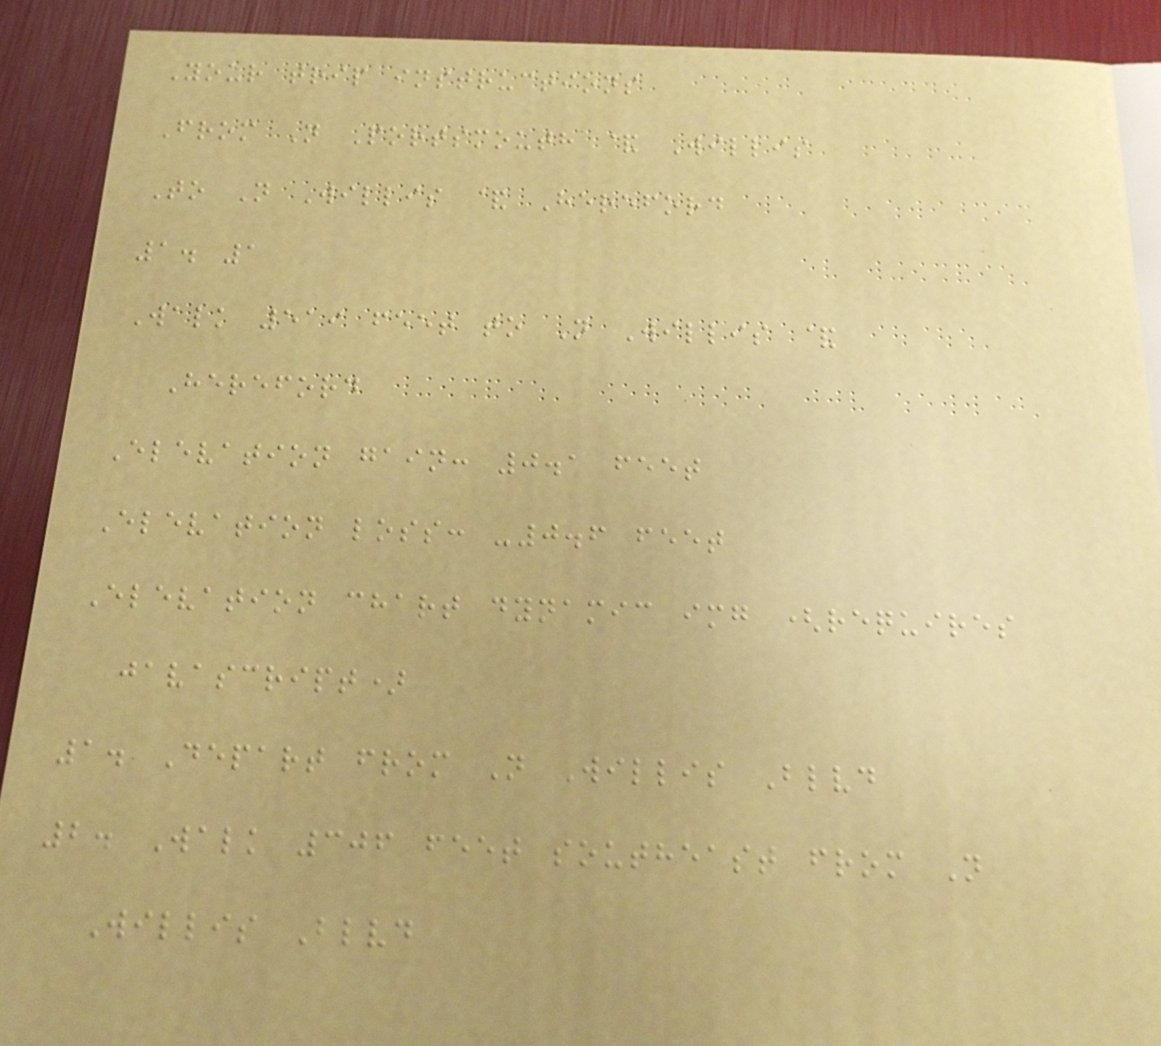Your trip instructions
From N Portsmouth & Willis
To N Willis & Hereford
1. 1
Walk 519 feet to N Willis &
Hereford
Elevation gain: 0.1 feet
Elevation loss: -0.6 feet
Elevation chart dynamic img (requires
javascript)
1. Depart from N Willis Blvd
2. Walk 306 feet southeast from N
Willis Blvd
